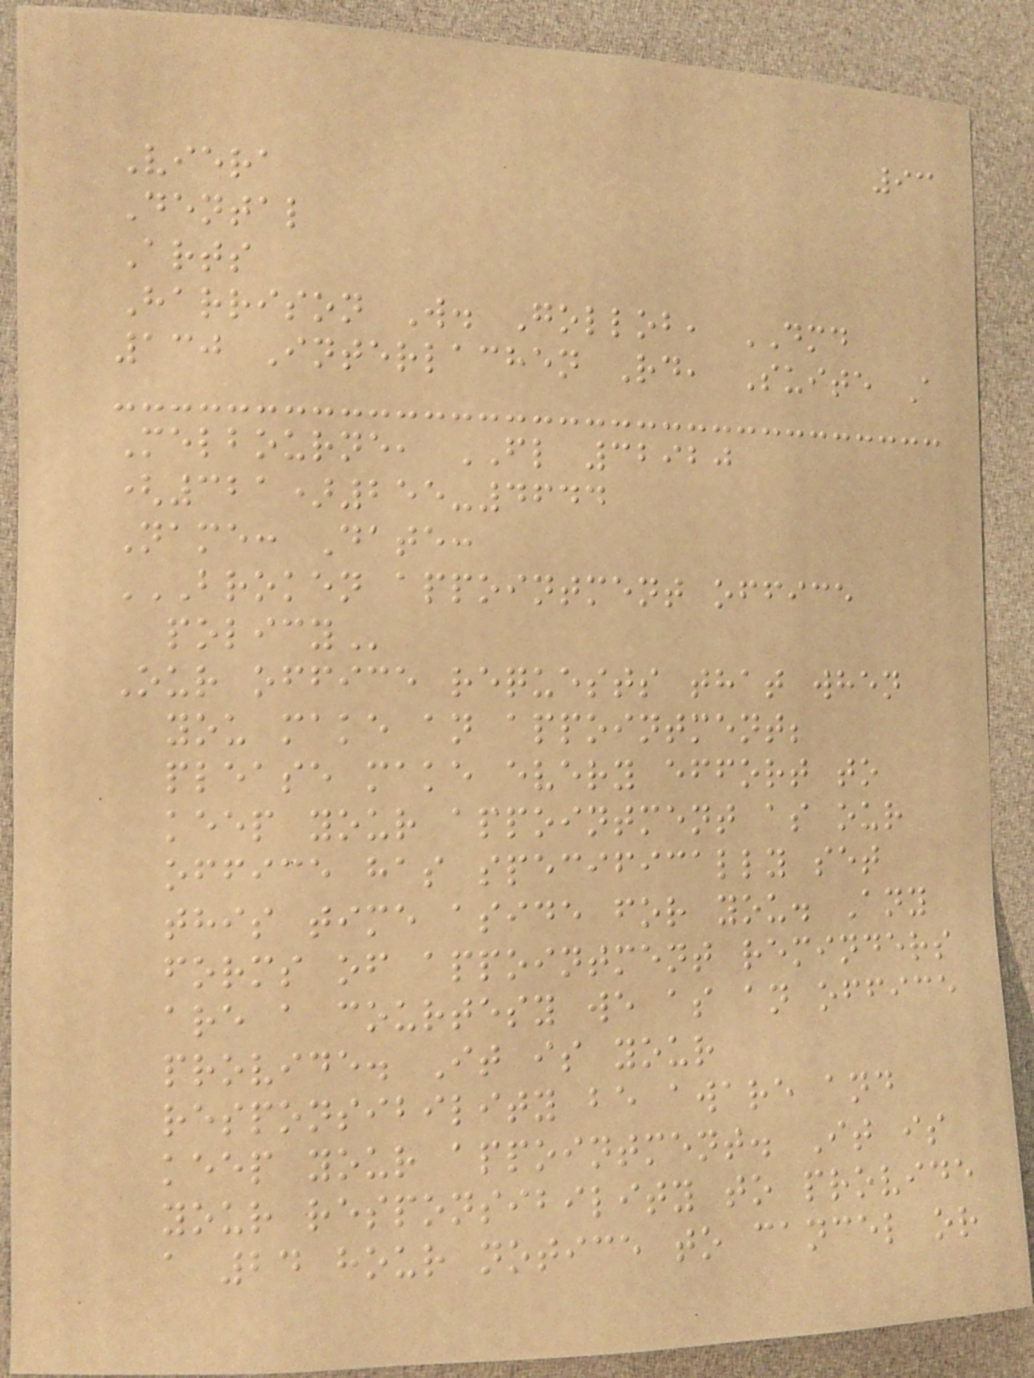93
Viera
Dental
Arts
Harrison W. Gollob, DMD
130 Interlachen Rd, Suite A
Melbourne, FL 32920
(321)255-4644
Name: Date:
BROKEN APPOINTMENT OFFICE
POLICY
Our office requests that when
you make an appointment;
please make every effort to
keep your appointment as our
office has specifically set
this time aside for you. Any
forms of appointment reminders
are a courtesy we as an office
provide. It is your
responsibility be aware and
keep your appointment. It is
your responsibility to provide
a 24 hour notice to cancel or
